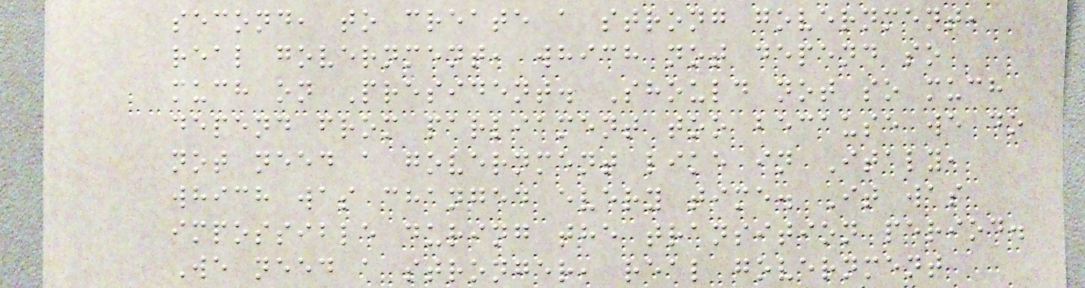second, to create a strong government,
real government, which not depend so
much on President. Should not so much
depend from parliament too because we do
not need a government like in Italy,
which was changed every time. It was
impossible during the transition period.
We need a stronger, real government
